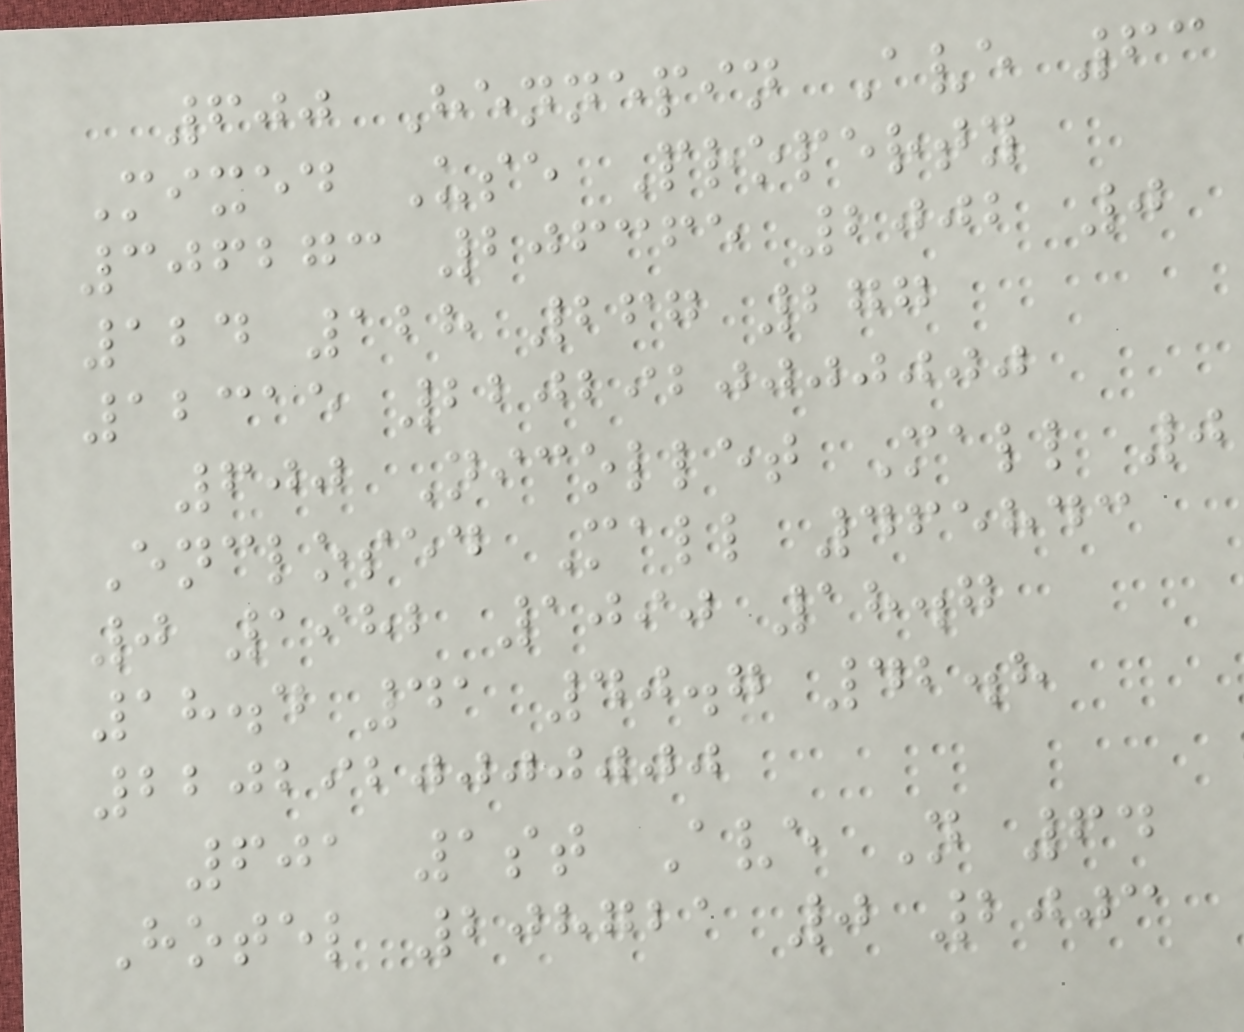600 Hennepin Ave 63
Mixed Use Property
306273 206365 2002 0
124 128 267 277
12315 2202920000000
600 Nicollet Mall 0
Enclosed Mall 465843
0 1982 1090 18.7
18.4 41 40.7 42.8
2202920000000
601 1st Ave N 64
Hotel 208721 0 2003
